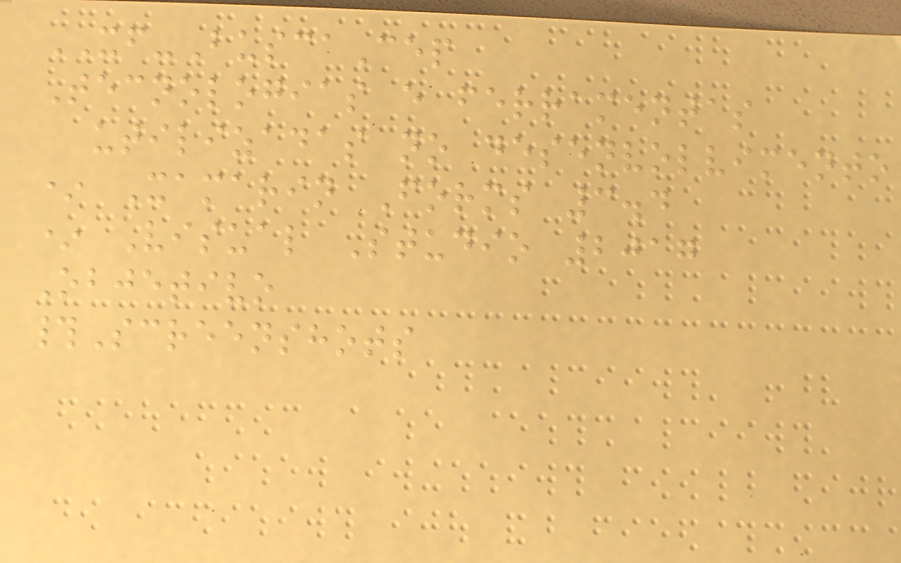XF-BuscaCep
Tecnologias e ferramentas
utilizadas no desenvolvimento
* Xamarin Forms 3.4
* Visual Studio 2017
Objetivo
#Screenshots
